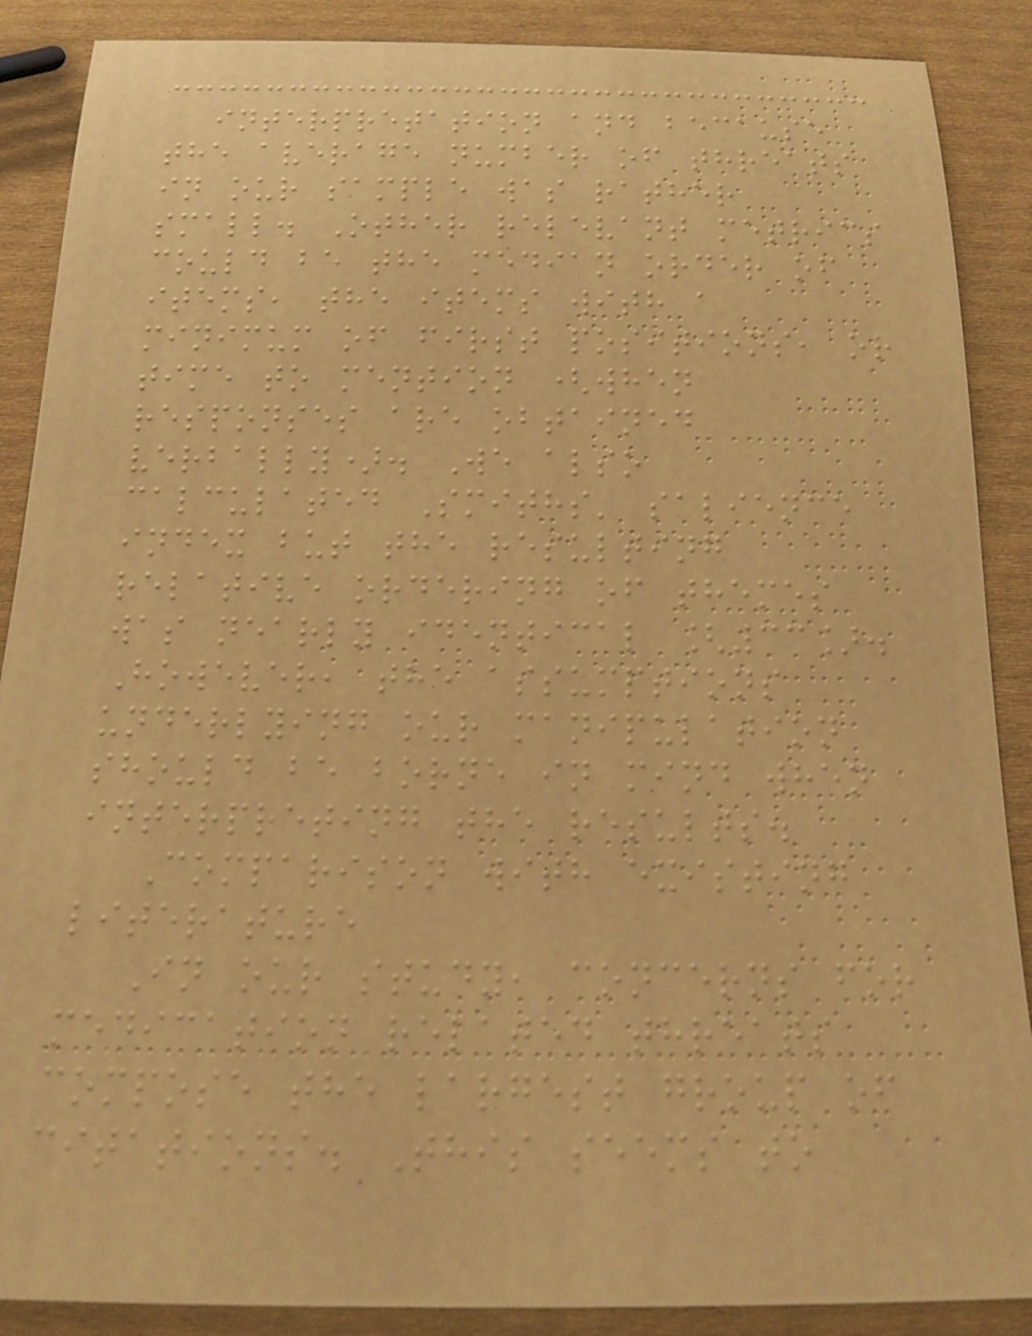interpretation and because
the average number of threats
in our sample was rather
small. Other relevant metrics
could be the median order of
items, the items with a
minimum of first positions, or
time to mention (when
responses are obtained
verbally). We also
calculated Smiths' salience
index but the resulting
relative ordering of themes
was nearly identical [33].
However, the assumptions
underlying our manipulation
should be borne in mind when
interpreting the results.
Comparison with existing
literature
In our study, concerns for
medication related threats
compose the largest group of
citations. This seems to
